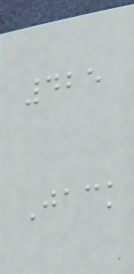425
Jack
